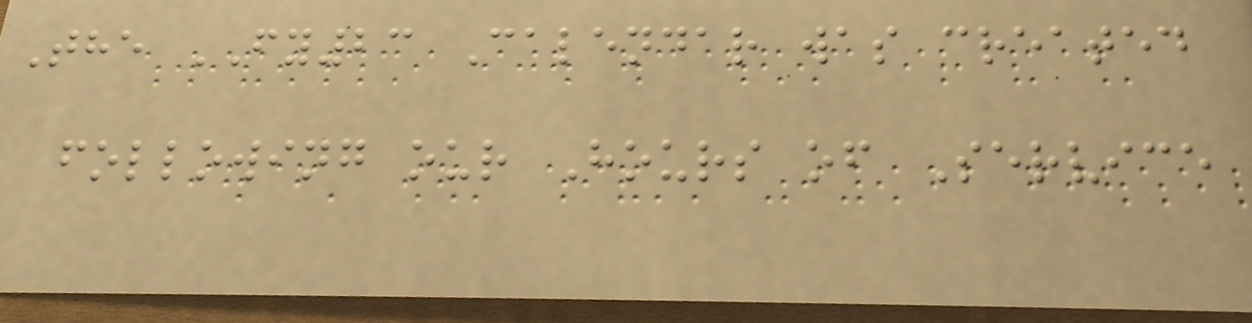The FY23 Calendar was created
following our Hours of Service
